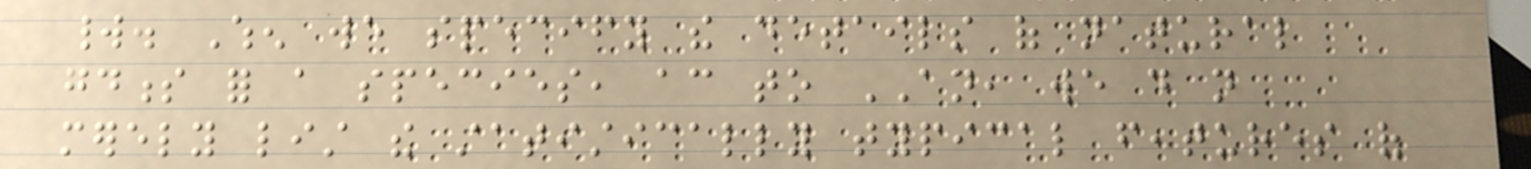world. When we specify the details of natural
goodness for a species, according to AN, we do not
merely list the statistically typical features of
